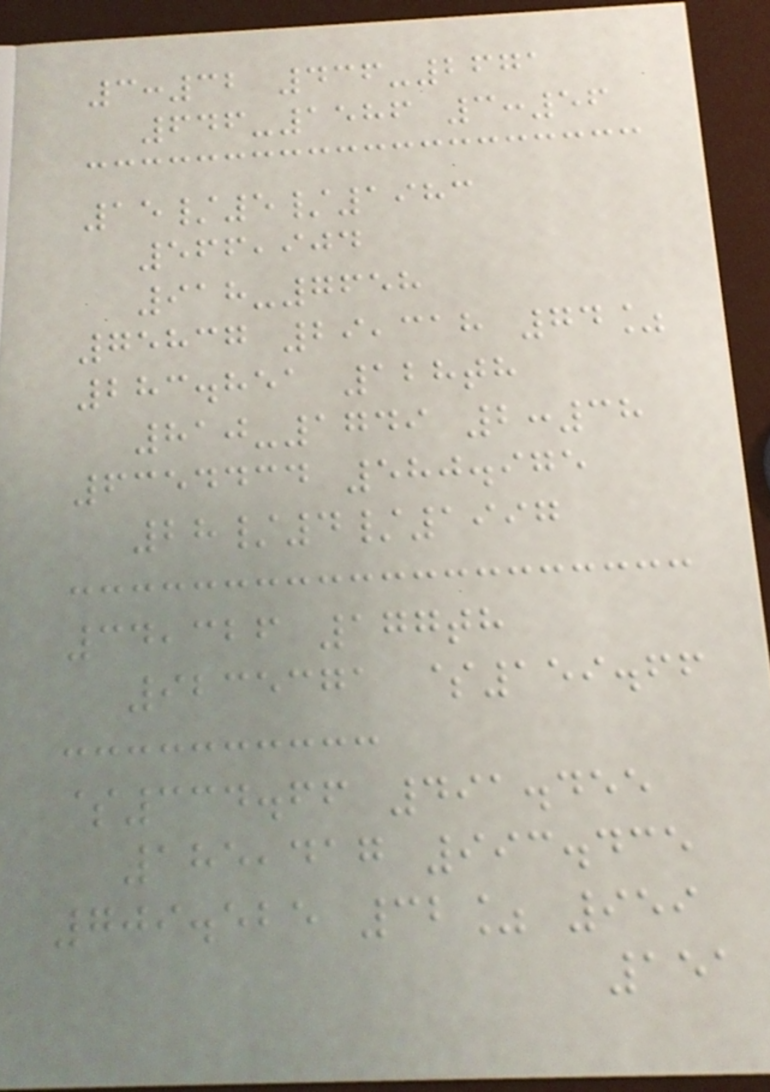3:32 436-2671
646-1586 3:56
15/5/1983
566,904
918-7658
75837 29,318 74%
283.851 128th
810-1749 2:38
6354434 580.975
28/4/1997
34,326 177th
9235371 $159.66
$334.66 491.455
185,417 993.435
709.525 32% 959
151
